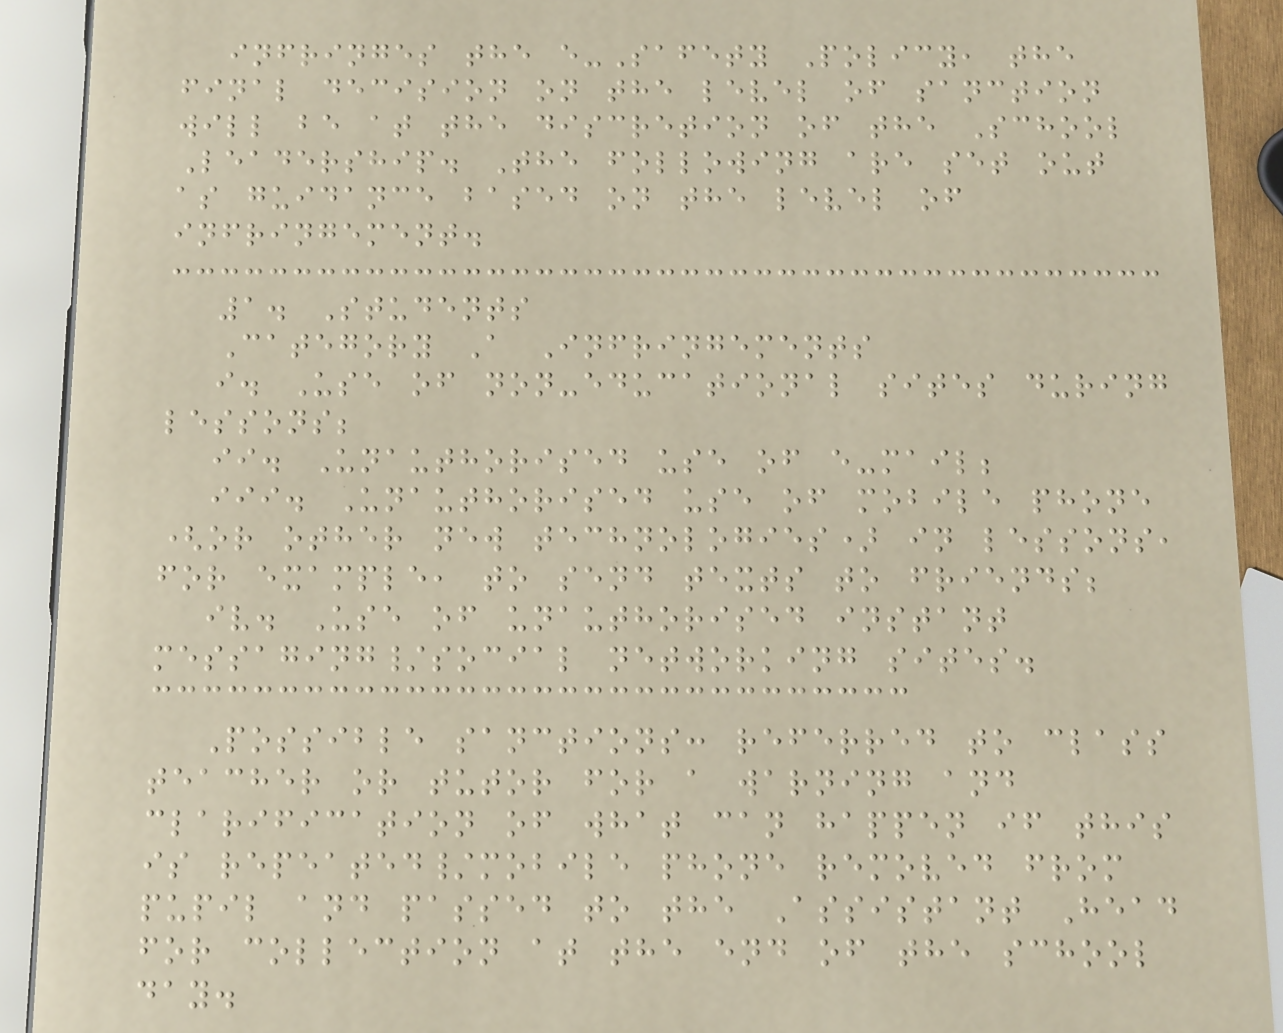infringes the e-Safety Policy, the
final decision on the level of sanction
will be at the discretion of the School
Leadership. The following are set out
as guidance based on the level of
infringement.
1. Students
Category A Infringements
i. Use of non-educational sites during
lessons;
ii. Unauthorised use of e-mail;
iii. Unauthorised use of mobile phone
(or other new technologies) in lessons,
for example, to send texts to friends;
iv. Use of unauthorised instant
messaging/social networking sites.
Possible sanctions: referred to class
teacher or tutor for a warning and
clarification of what can happen if this
is repeated/mobile phone removed from
pupil and passed to the Assistant Head
for collection at the end of the school
day.
